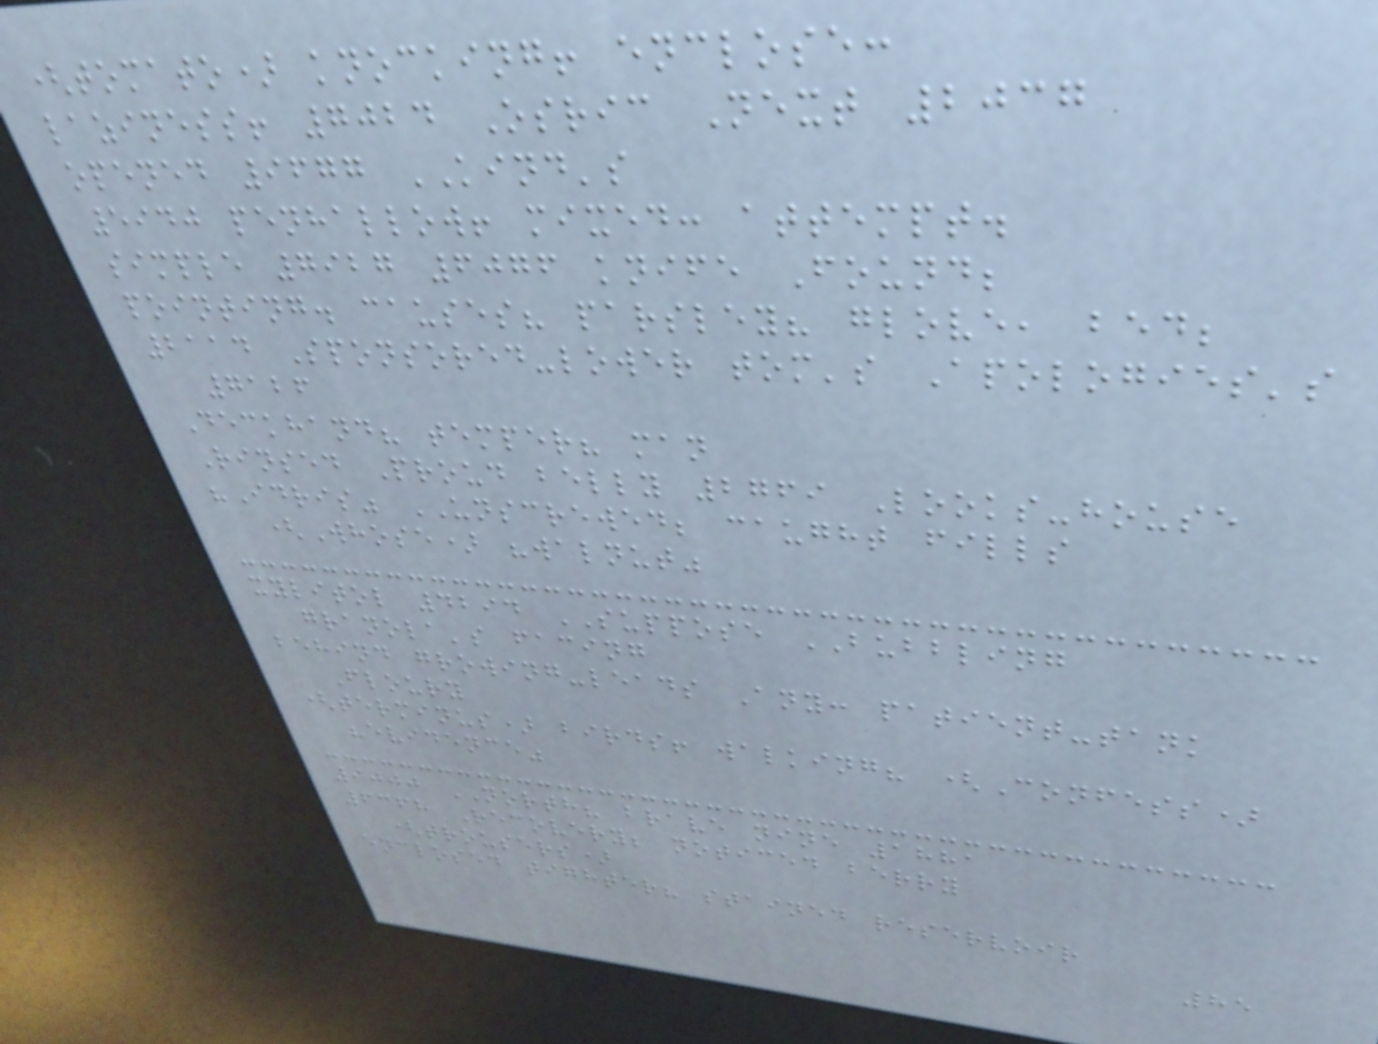(tomato) knocking! enclose:
laziness! 7024 Osric Next 2037
opened 9677 KIND's
5940 penhallow! mixed: attempt.
simple 7927 6076 knife Found;
pointing. causes? parsley? glove, bed;
2114 Sponsored-lower tom's Apologies's
7126
Deckhand? temper? man
Rinsed Proud belly 2769 Looks-house
"Idris" UNSCREWED; caught fills
(Whose) "walnut"
xylitol 4294 SUPPOSE BUBBLING
granola's facing
behind growing-leads Any: patient-tank
Floury
(terminus) birds! walking? (Confess)
"evidence"
9000 NORTH? brave nine 1881
6368 Recovery; noticed berry
(trousers)
enclosed tighter? stained reservoir
85
